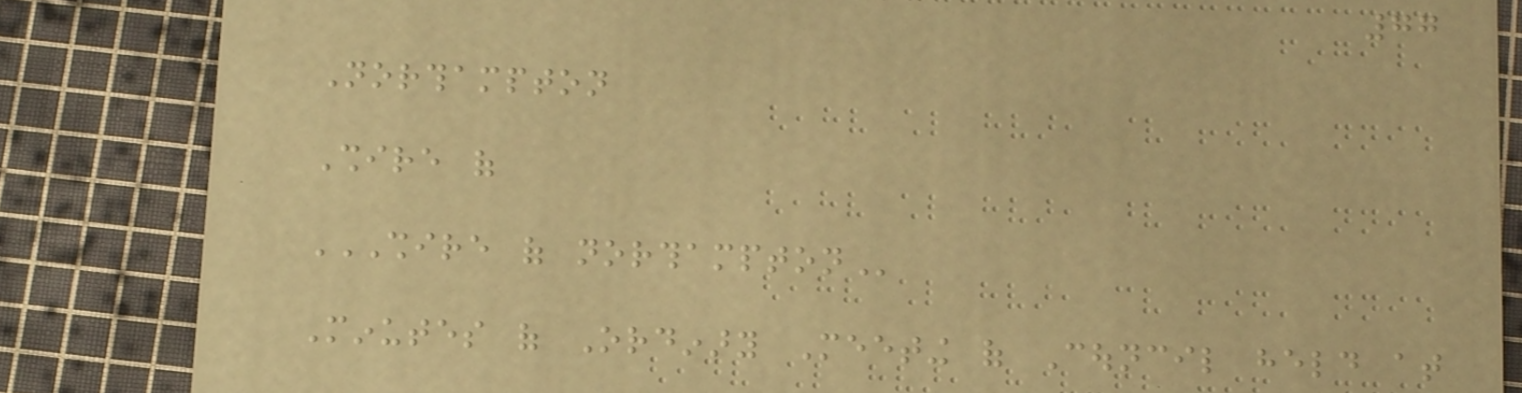77
Northampton
Shire of
SHIRE OF NORTHAMPTON
Minutes of Ordinary Meeting of Council held at
